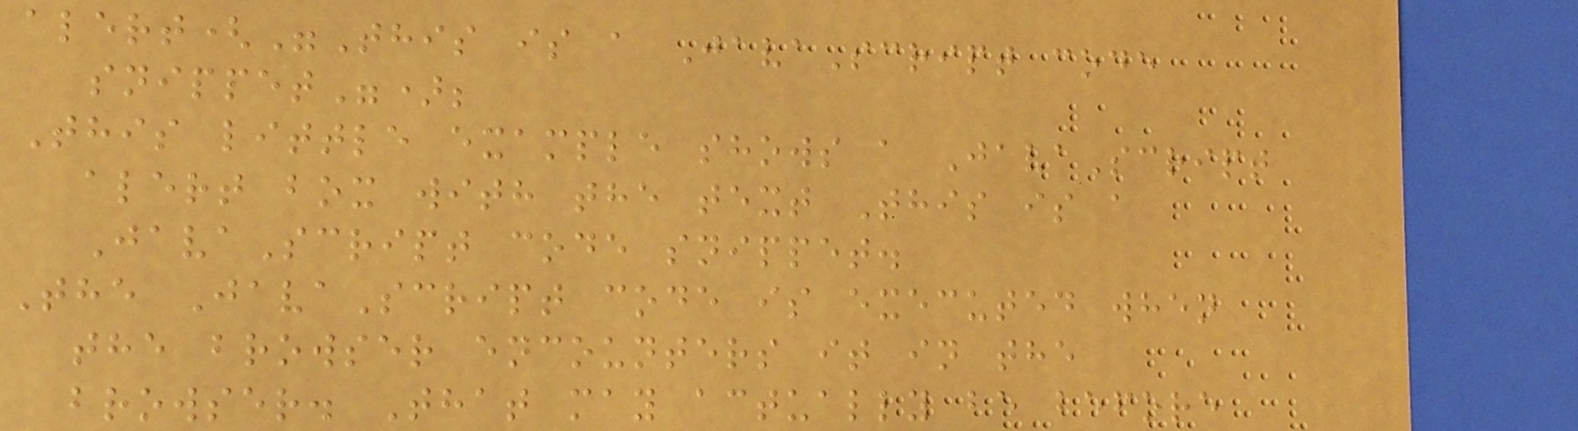alert("This is a JavaScript code
snippet");
This little example shows a JavaScript
alert box with the text This is a
JavaScript code snippet.
The JavaScript code is executed when
the browser encounters it in the
browser. That may actually be before
